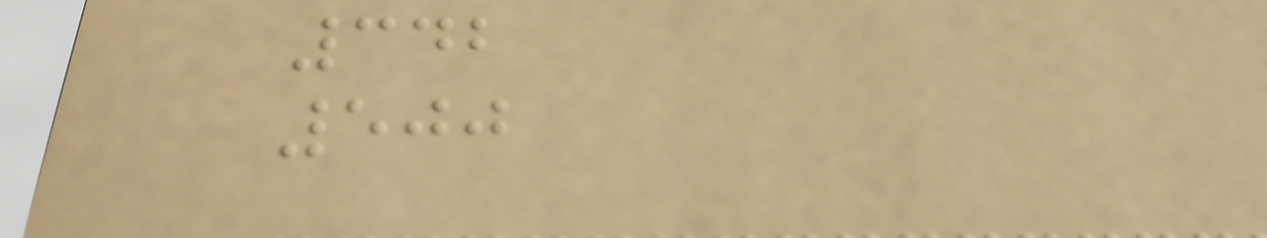342
500
